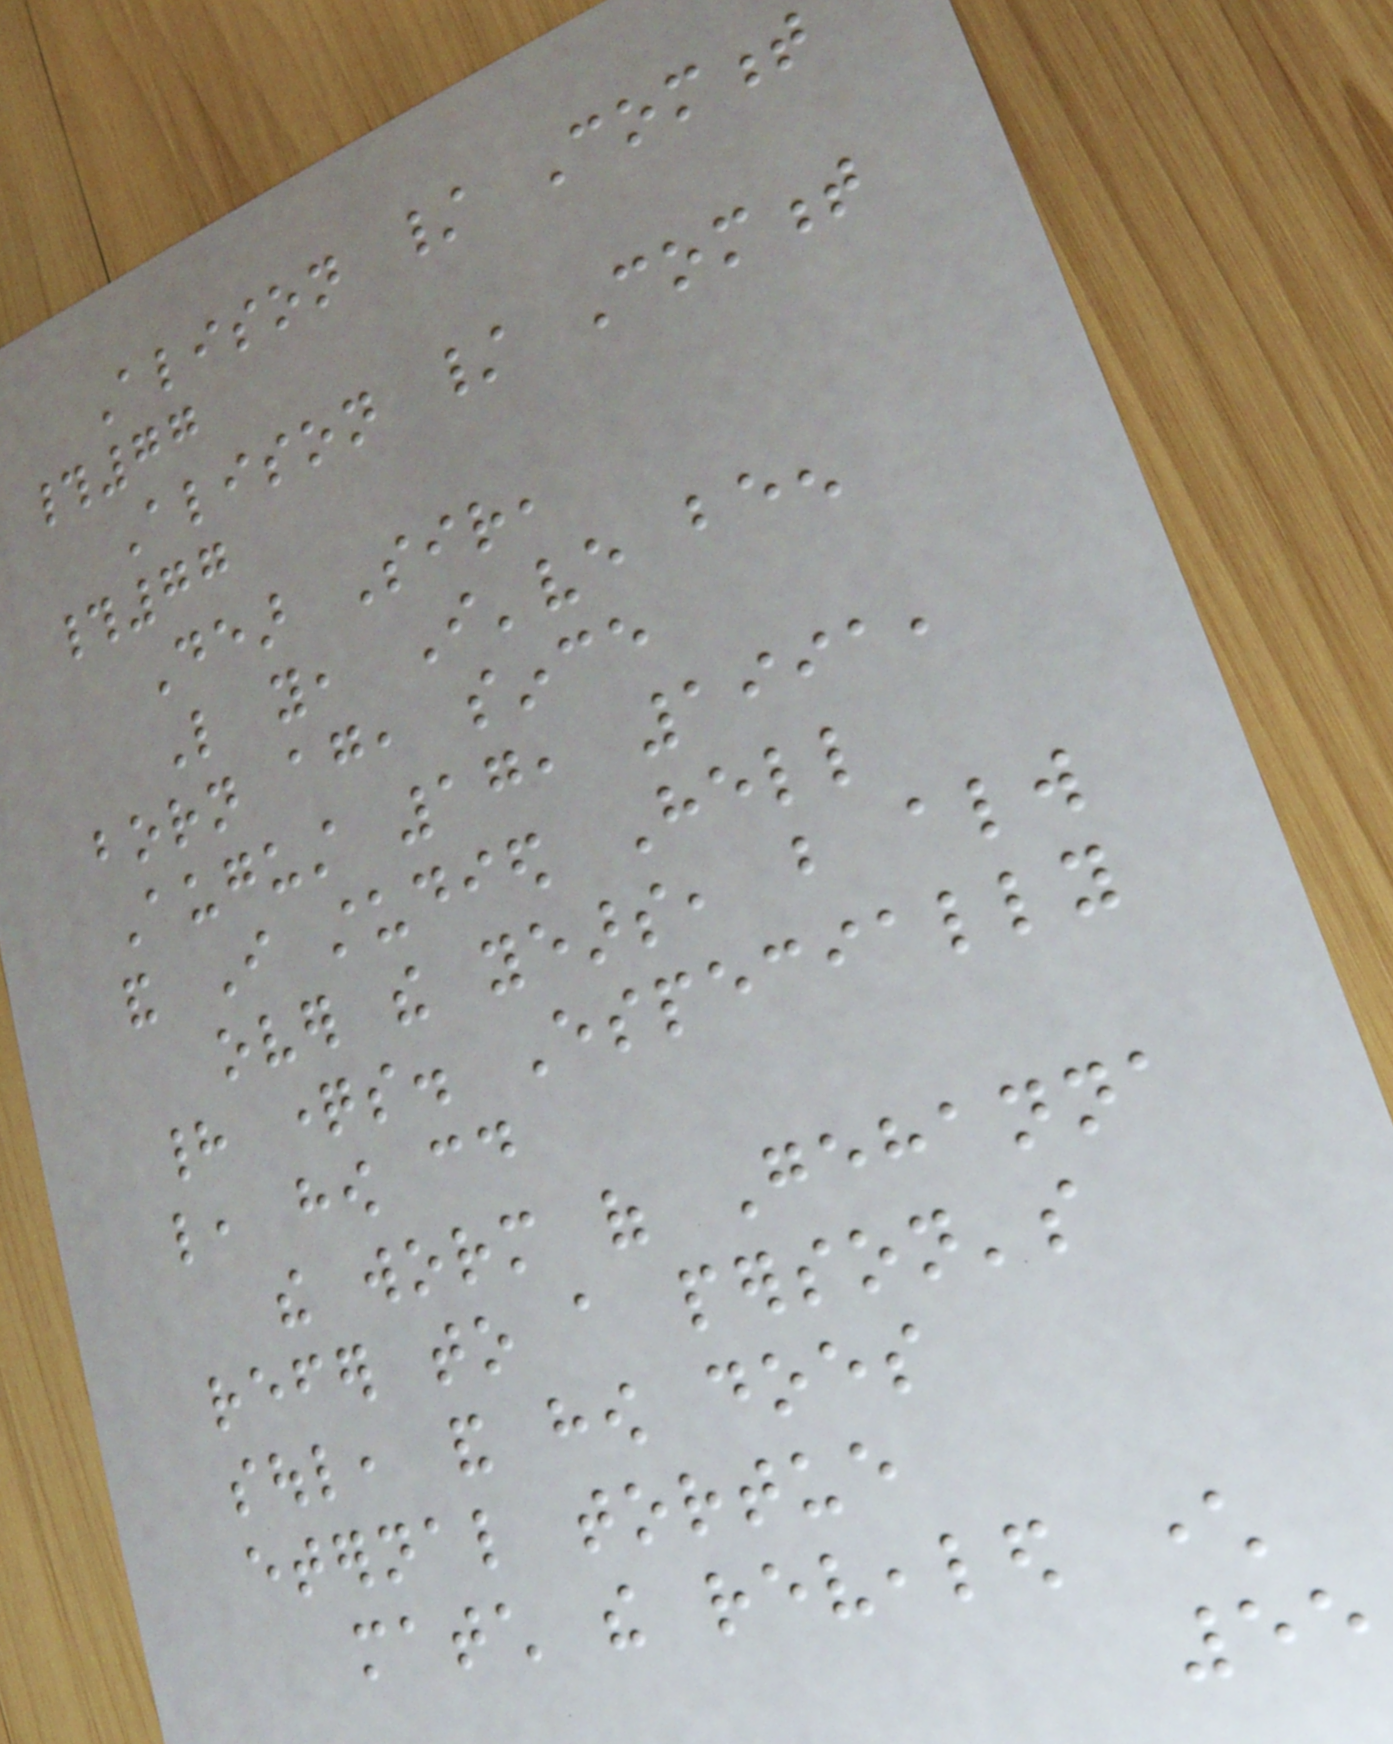Alison / Comment
#77
Alison / Comment
#77
Dear Sir,
Like you, I've been
born again, since
August 17, 1991,
and I studied Hell
over the years, but always
had questions. Especially
like, how could
the worm of Gehanna
refer to a person's
soul, and how does
eternal tortue
match the revealed character
55
